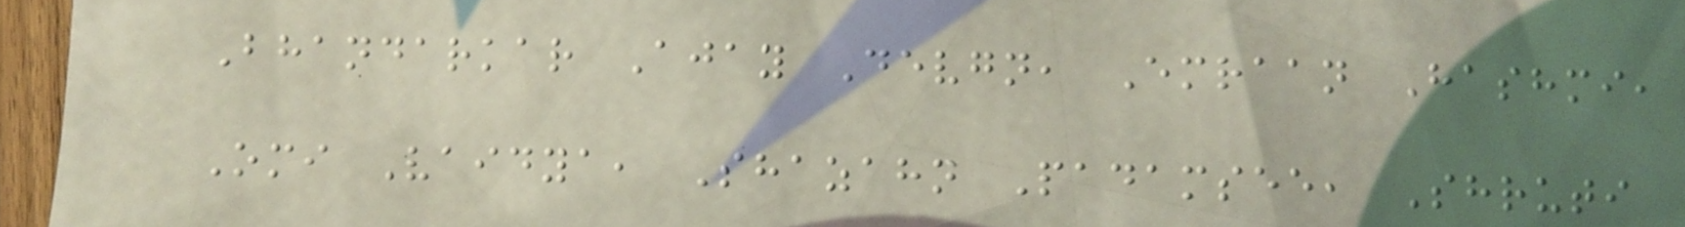Bhandarkar Ajay Devgn, Emraan Hashmi,
Omi Vaidya, Shazahn Padamsee, Shruti
